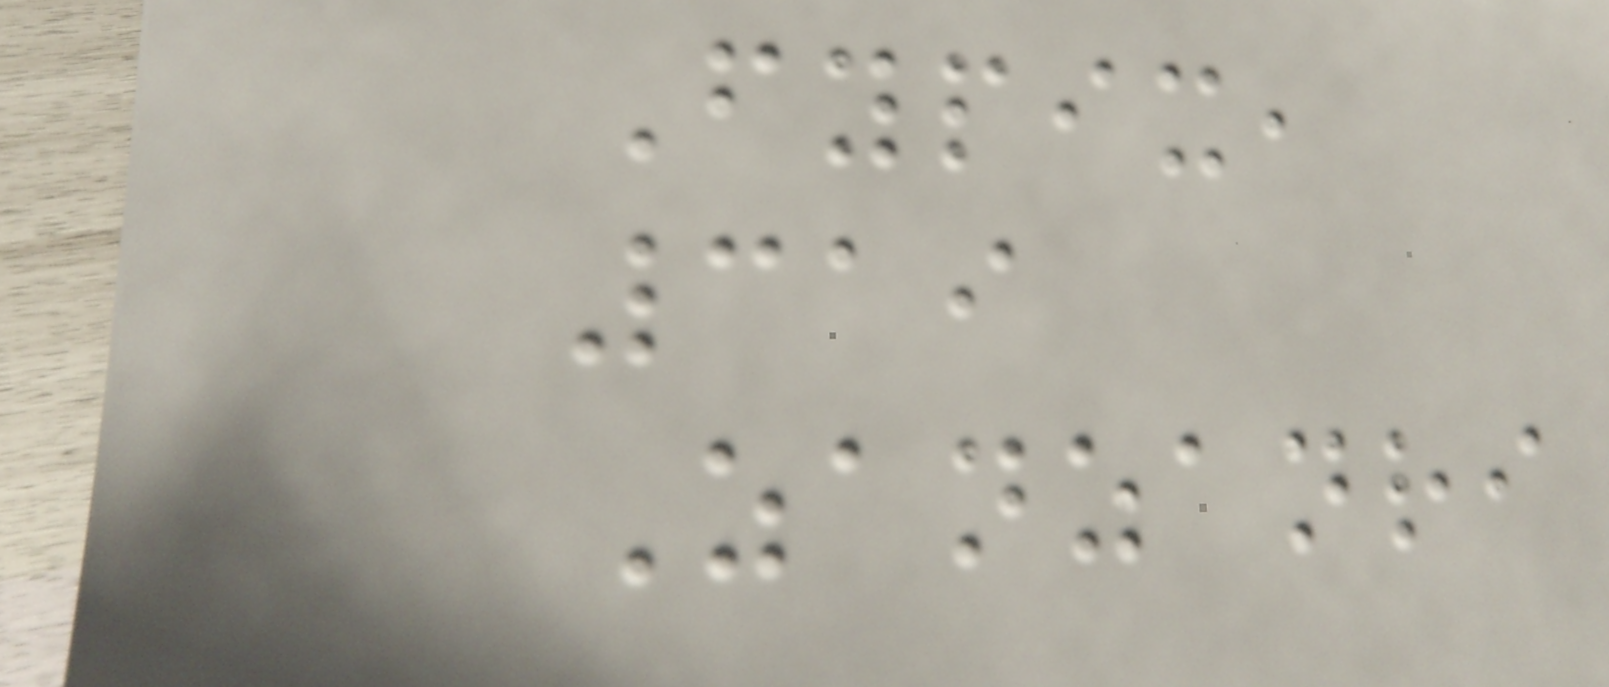Fypix,
319
Zanzanri
